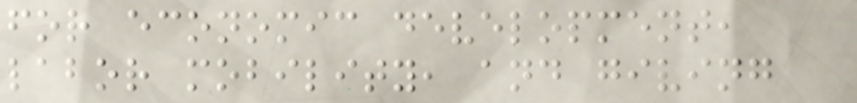for economic development,
labor mobility, and giving
